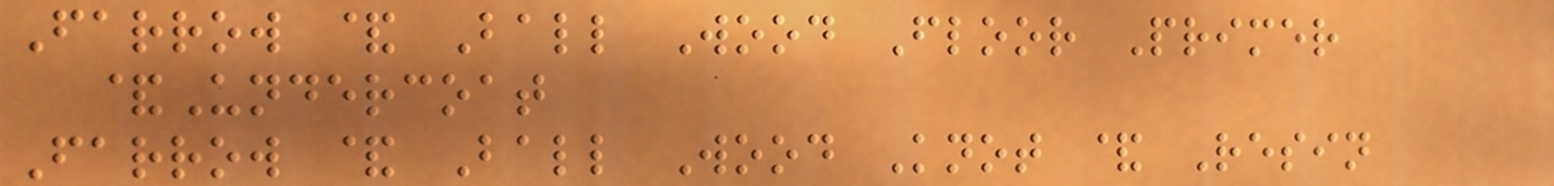Farrow & Ball Wood Floor Primer
&Undercoat
Farrow & Ball Wood Knot & Resin
